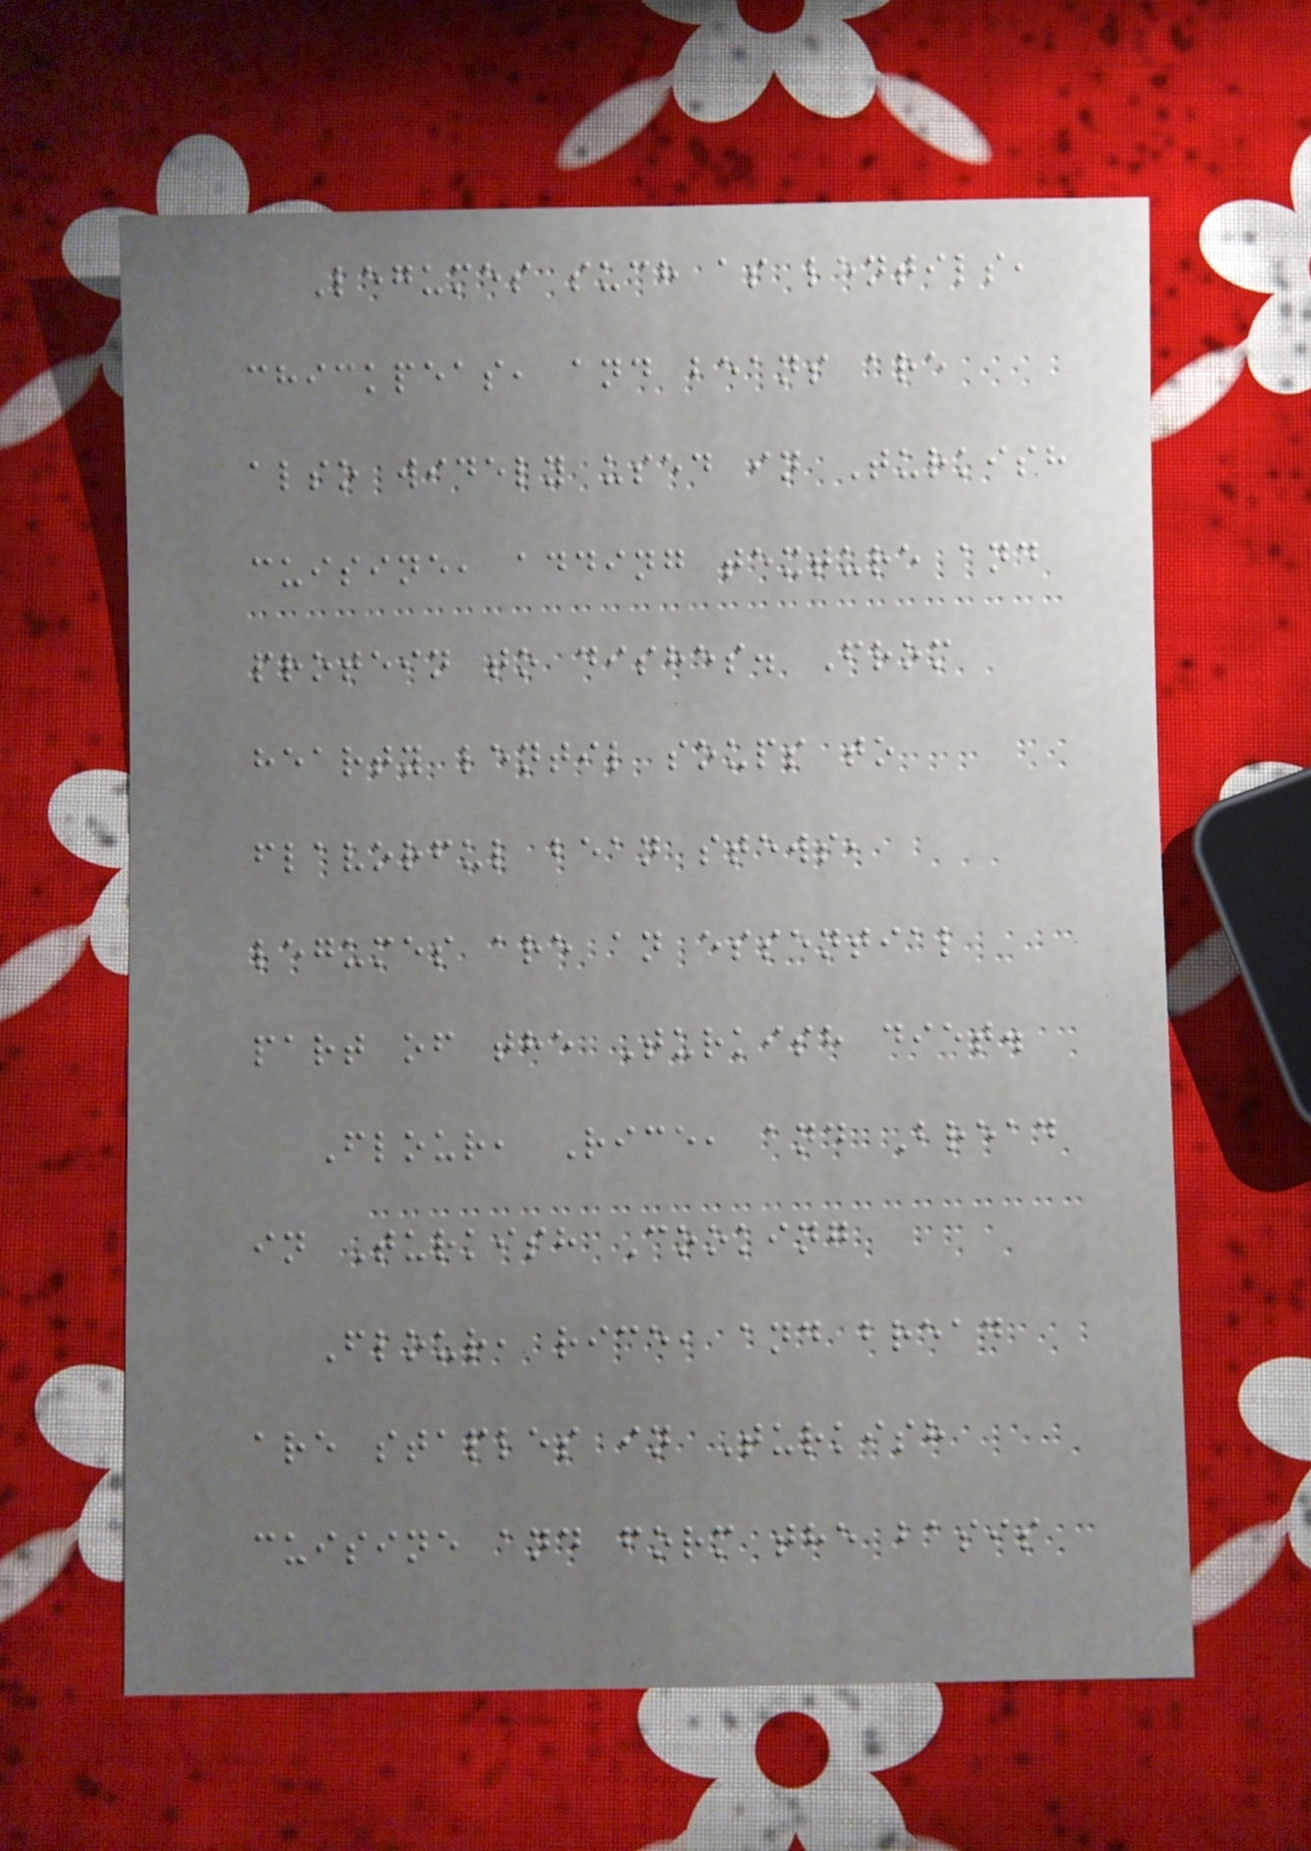Legumes such as lentils,
chickpeas, and beans are
also widely used in Turkish
cuisine, adding texture and
protein to dishes. From
hearty lentil soups to
flavorful bean stews,
legumes are an essential
part of the Turkish diet.
Flour, Rice, and Bread
in Turkish Cooking
Flour, rice, and bread
are staples in Turkish
cuisine and form the basis
